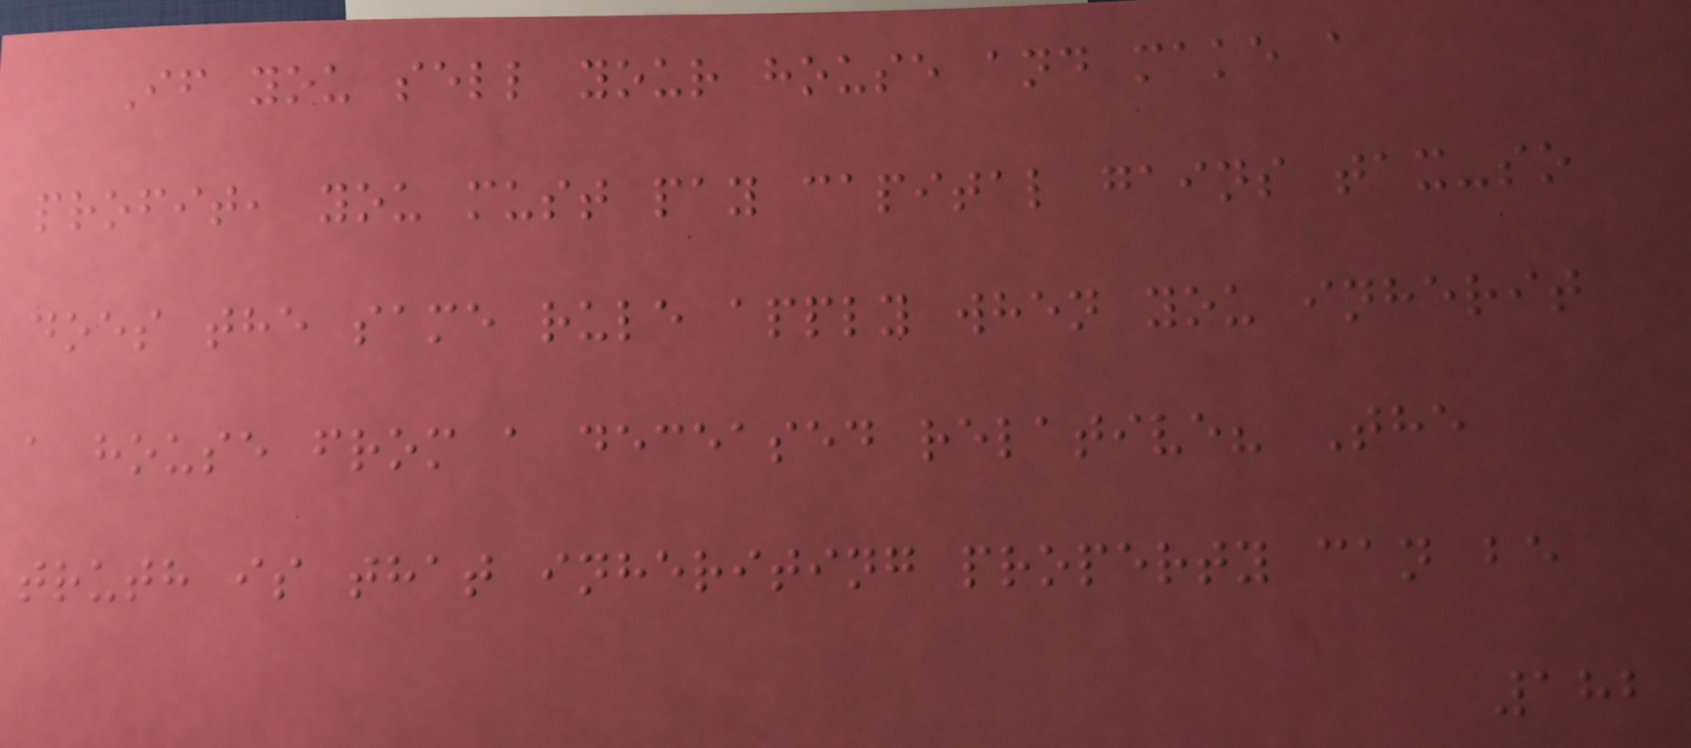If you sell your house and make a
profit, you must pay capital gains tax-so
does the same rule apply when you inherit
a house from a deceased relative? The
truth is that inheriting property can be
182
